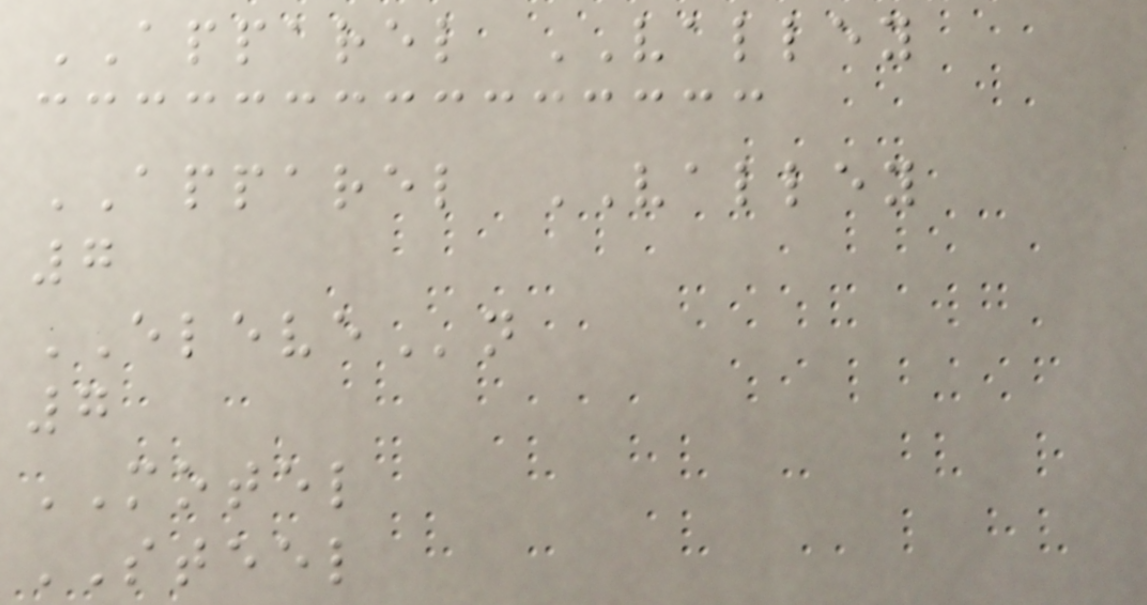APPAREL VALLEY
APPAREL VALLEY
7
ELEVEn
7
MOTEL
STEEL
